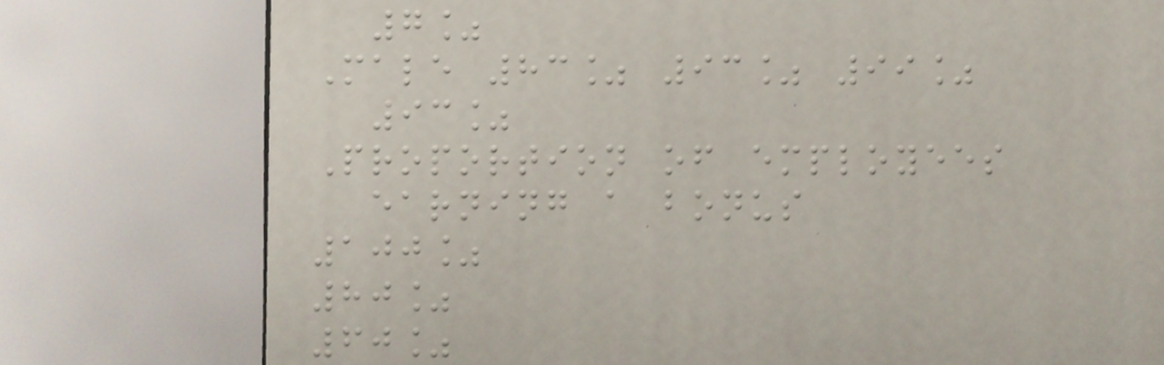7%
Male 83% 93% 99%
93%
Proportion of employees
earning a bonus
100%
80%
60%
